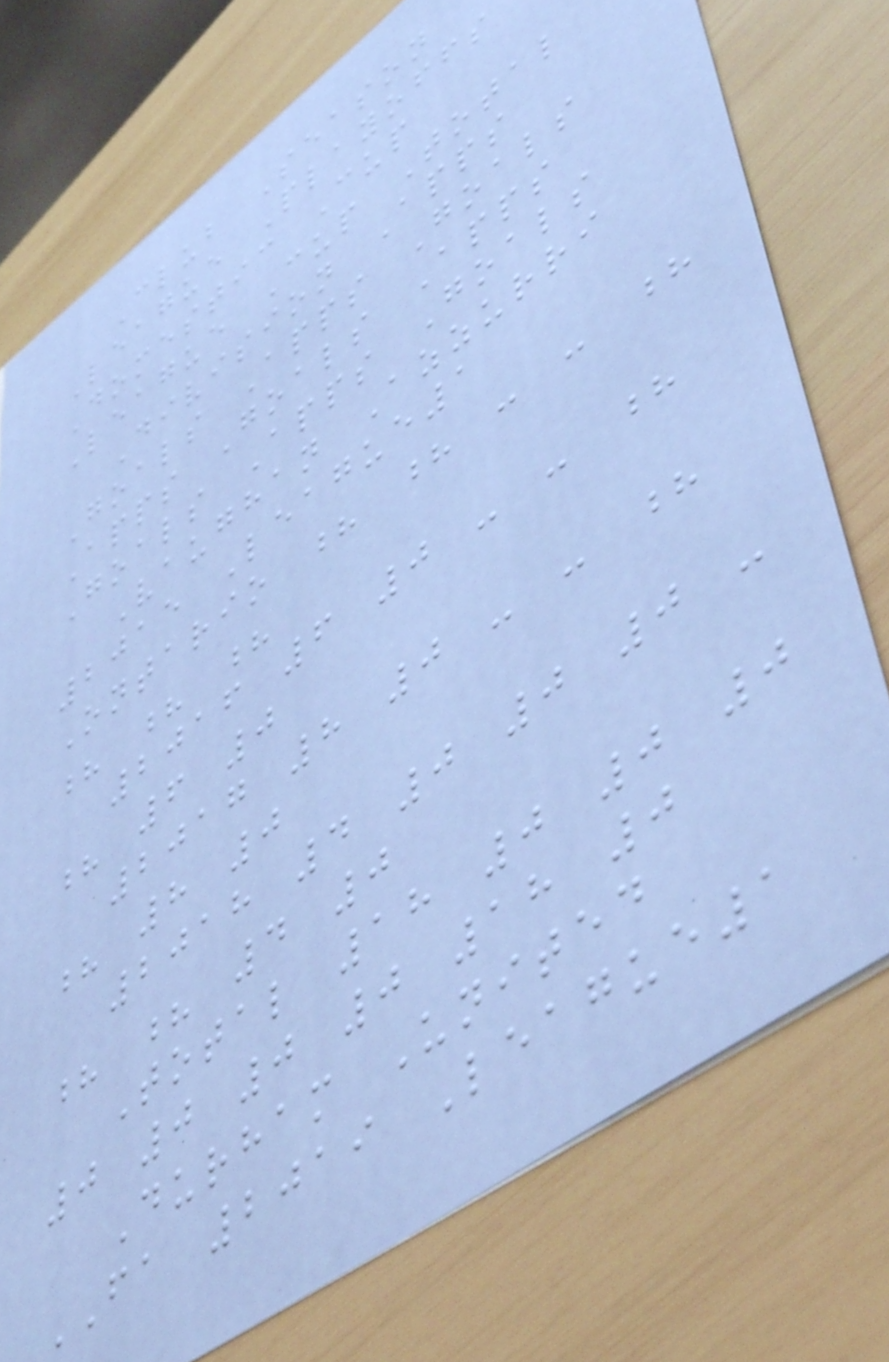Club Season
League Playoffs
Domestic Cup
League Cup Total
Division Apps
Goals Apps Goals
Apps Goals Apps
Goals Apps Goals
Vaughan Azzurri
2015 League1
Ontario ? ? - - ?
? ? ?
2016 6 0 - - ?
? 6 0
2017 8 0 - - ?
? 8 0
2018 4 0 0 0 -
? ? 4 0
Total 18 0 0 0
0 0 0 0 18 0
Durham United
FA 2019 League1
